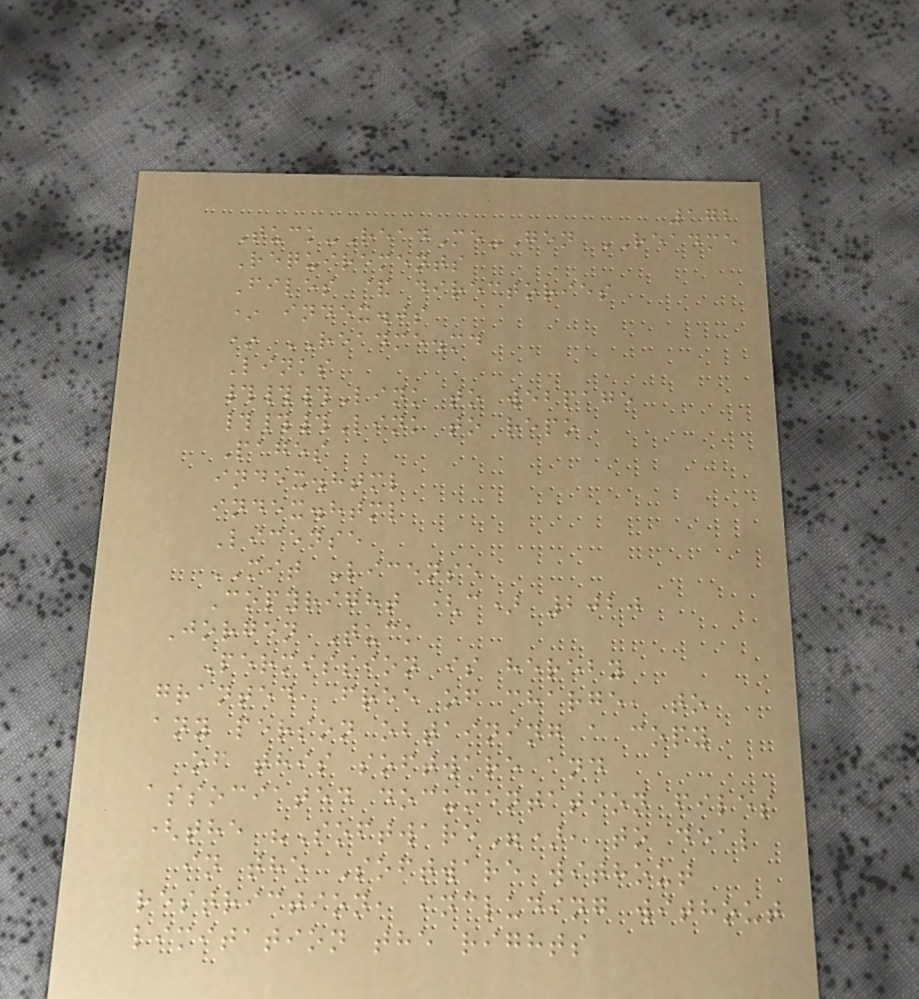172
Tuck-ReadMe-Gen README
Requirements
Files & directories
* index.js
* README.md
Links
###Link to webpage
###Link to repo
Pages
index.html
index.html
License
MIT License
Copyright (c) 2020
Jorgen Tuck
Permission is hereby
granted, free of charge, to
any person obtaining a copy
of this software and
associated documentation files
(the "Software"), to deal
in the Software without
restriction, including without
limitation the rights
